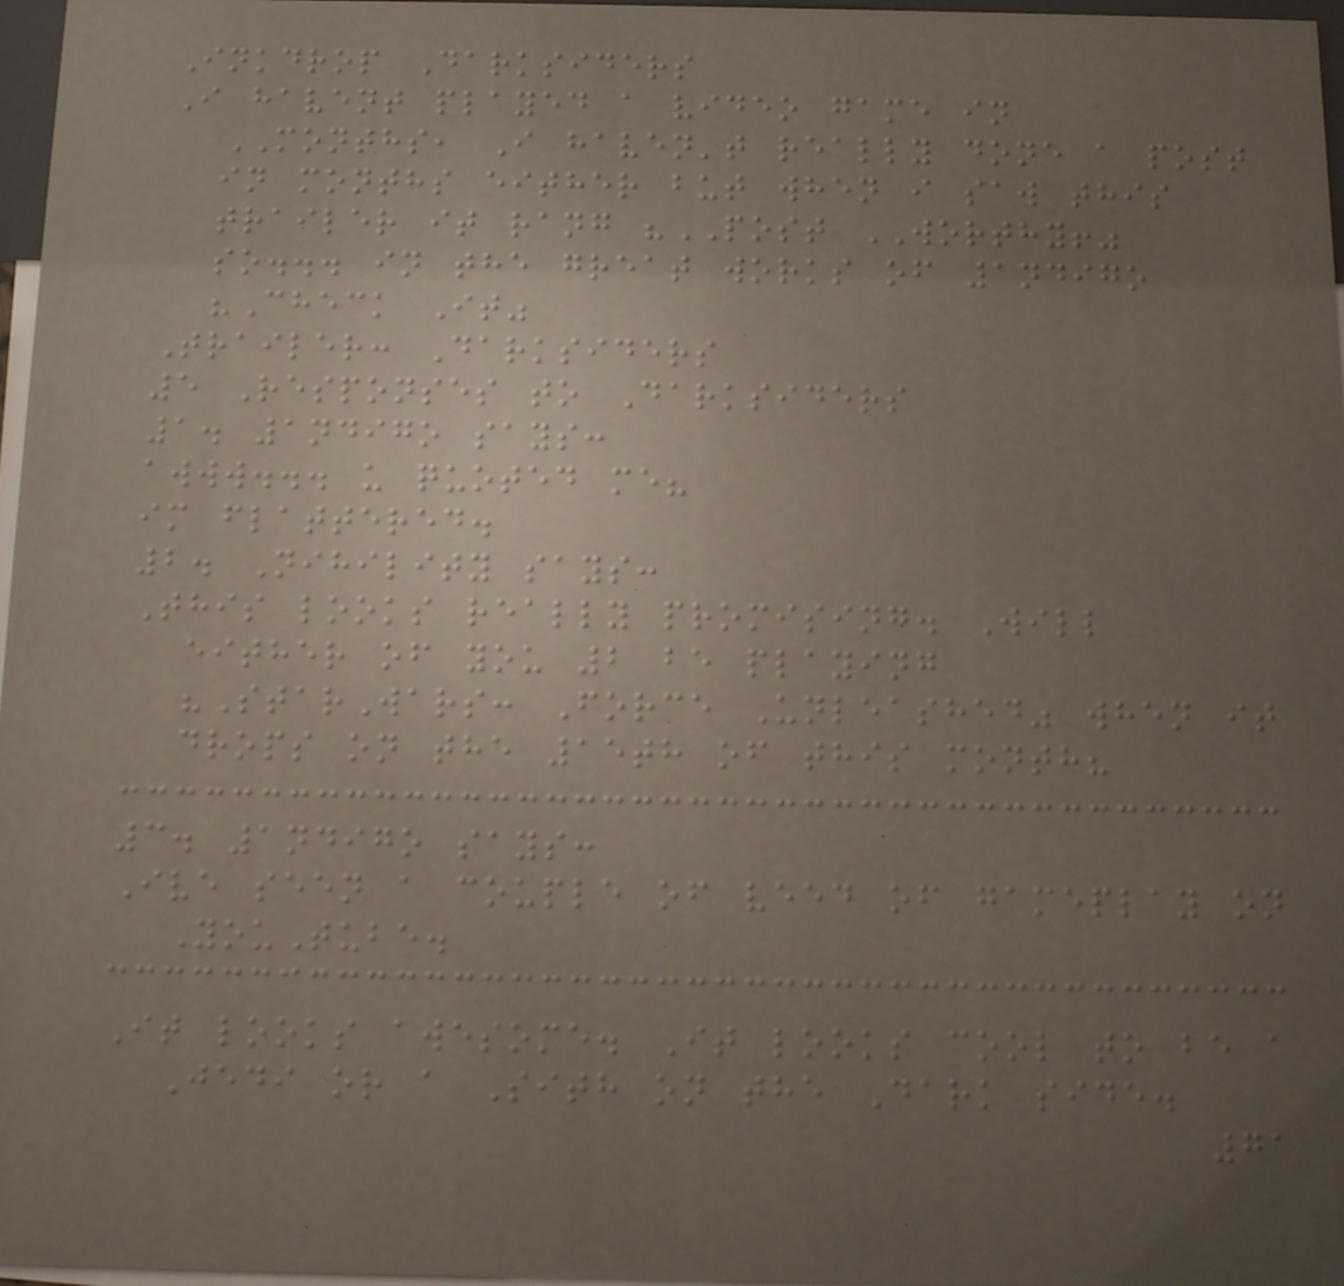Inkdrop Darksiders
I havent played a video game in
MONTHS, I haven't really done a post
in months either but when i saw this
trailer it rang "POST WORTHY!"
so... in the great works of 1ndigo
"Check It"
Trailer: Darksiders
5 Responses to Darksiders
1. 1ndigo says:
awww... u quoted me?
im flattered.
2. Nihility says:
This looks really promising. Will
either of you 2 be playing
"StarWars: Force Unleashed" when it
drops on the 15th of this month?
3. 1ndigo says:
Ive seen a couple of veed of gameplay on
YouTube.
It looks awesome. It looks cool to be a
Jedi or a Sith on the Dark side.
71
